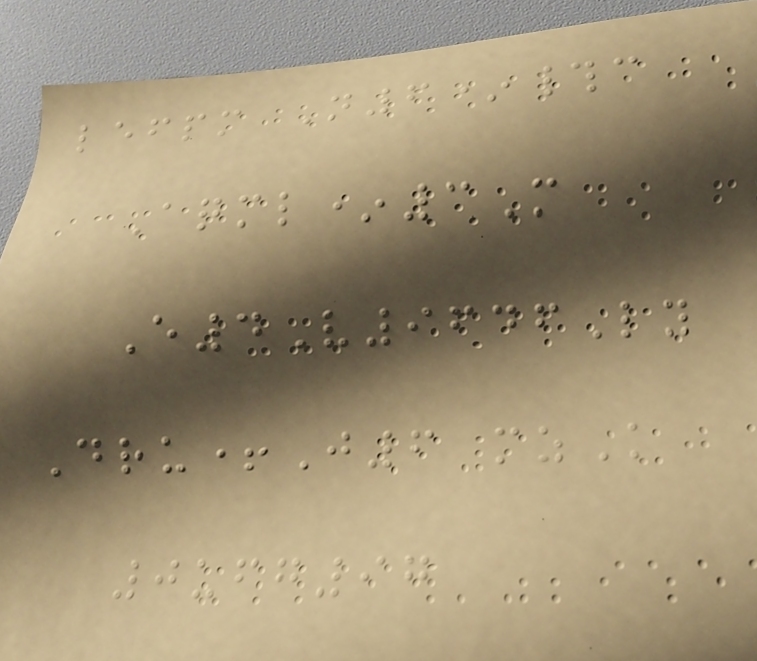lefpm N6*#c
Aqml*3M
E4V9646Ly
Dru+J6 mzK
0ufg97
